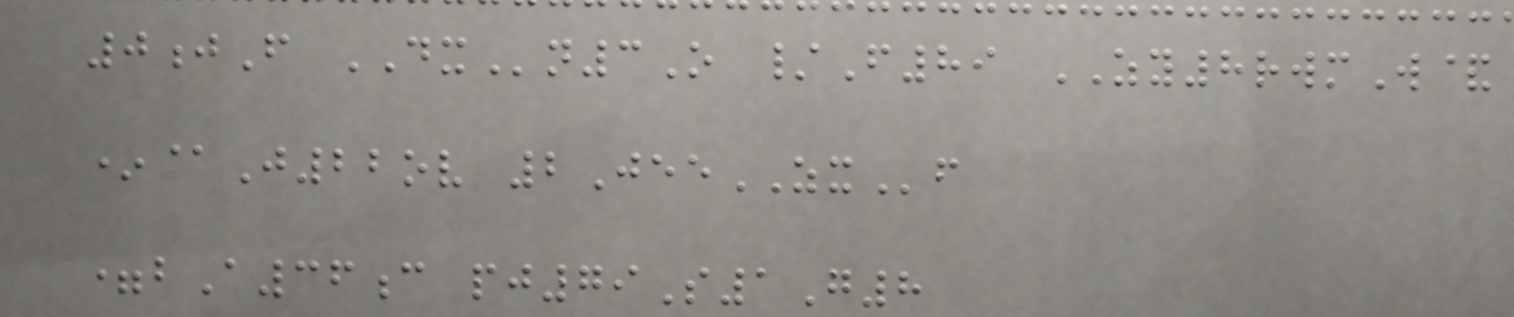0jF DXn3O /F89 ZY8rwmW&
*@J22ov 2JeeZXf
=bA36c pj79S1G8
